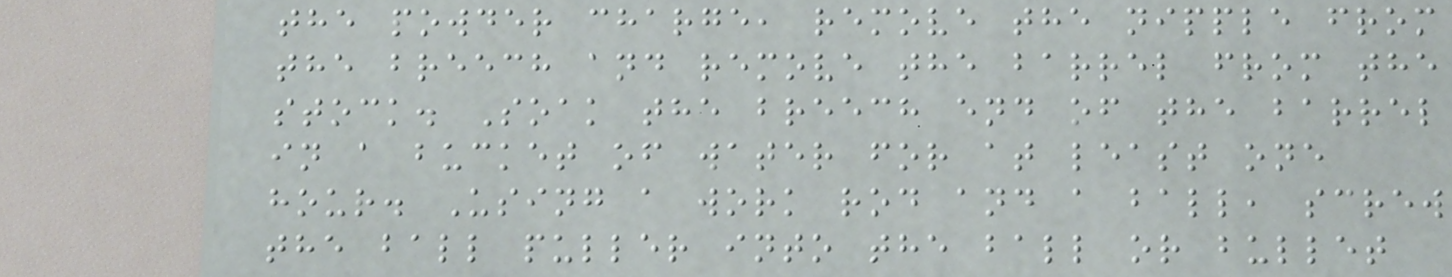the powder charge, remove the nipple from
the breech and remove the barrel from the
stock. Soak the breech end of the barrel
in a bucket of water for at least one
hour. Using a work rod and a ball, screw
the ball puller into the ball or bullet
